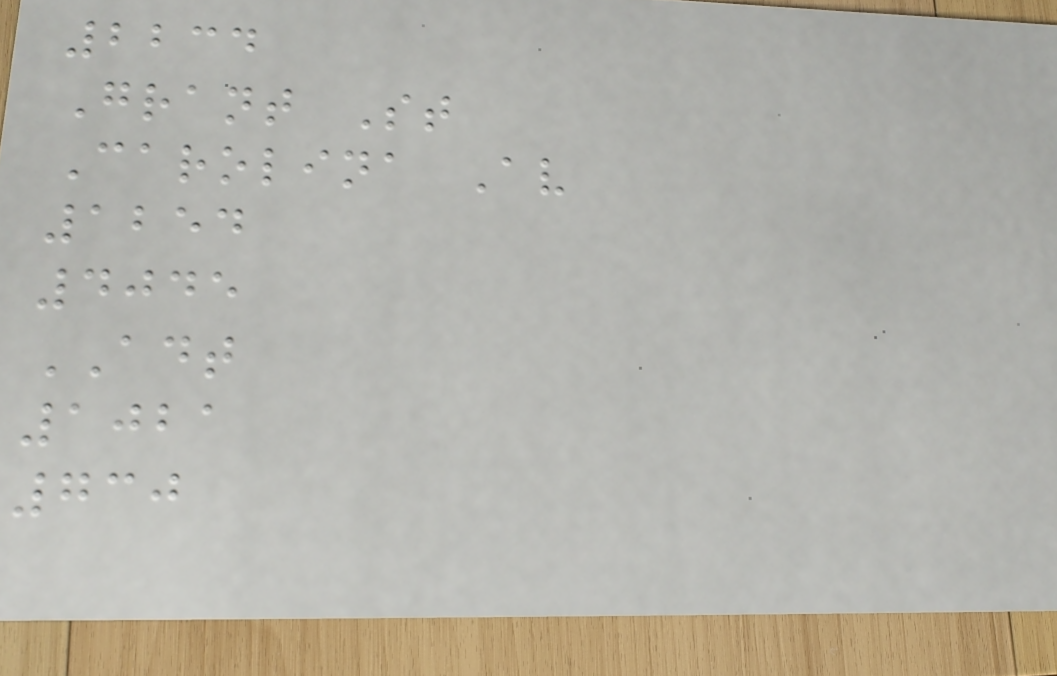2234
Grant St
Carolina Av
1254
4045
ADT
1021
730
